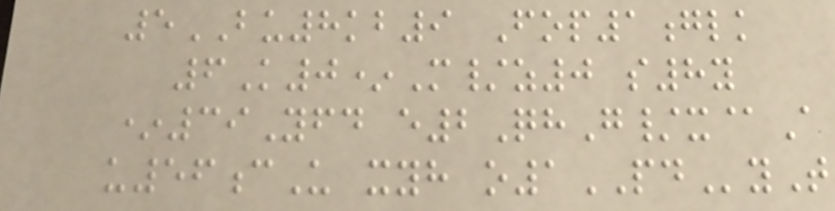5BU8kb9 Fop1glk
6K0*M/z0 s8y
*39Yfd e2QhG/x@A
u56cU xyh o1PDyT
